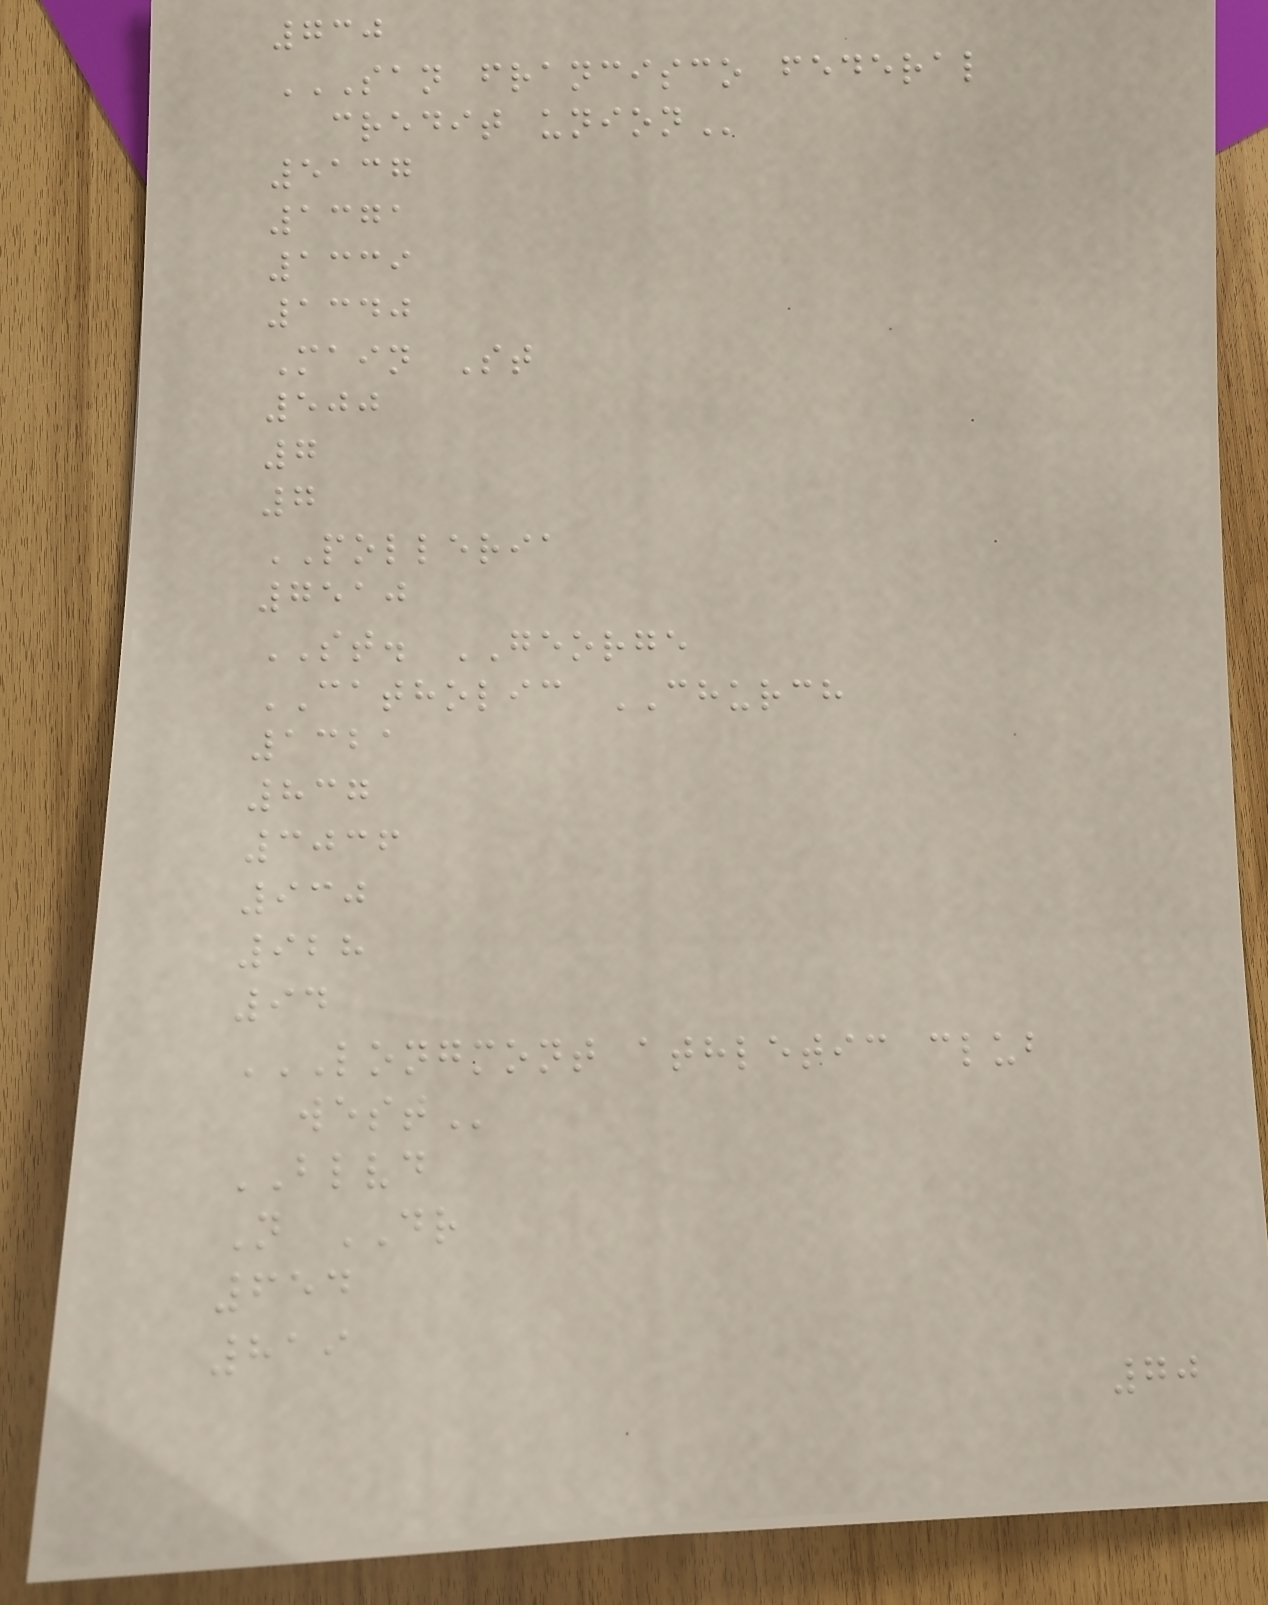730
SAN FRANCISCO FEDERAL
CREDIT UNION
5137
1371
1339
1340
Main St
500
7
7
POLLERIA
7510
ST. GEORGE
CATHOLIC CHURCH
1321
837
3036
930
928
94
LONGMONT ATHLETIC CLUB
WEST
BLVD
N DR
654
819
70
